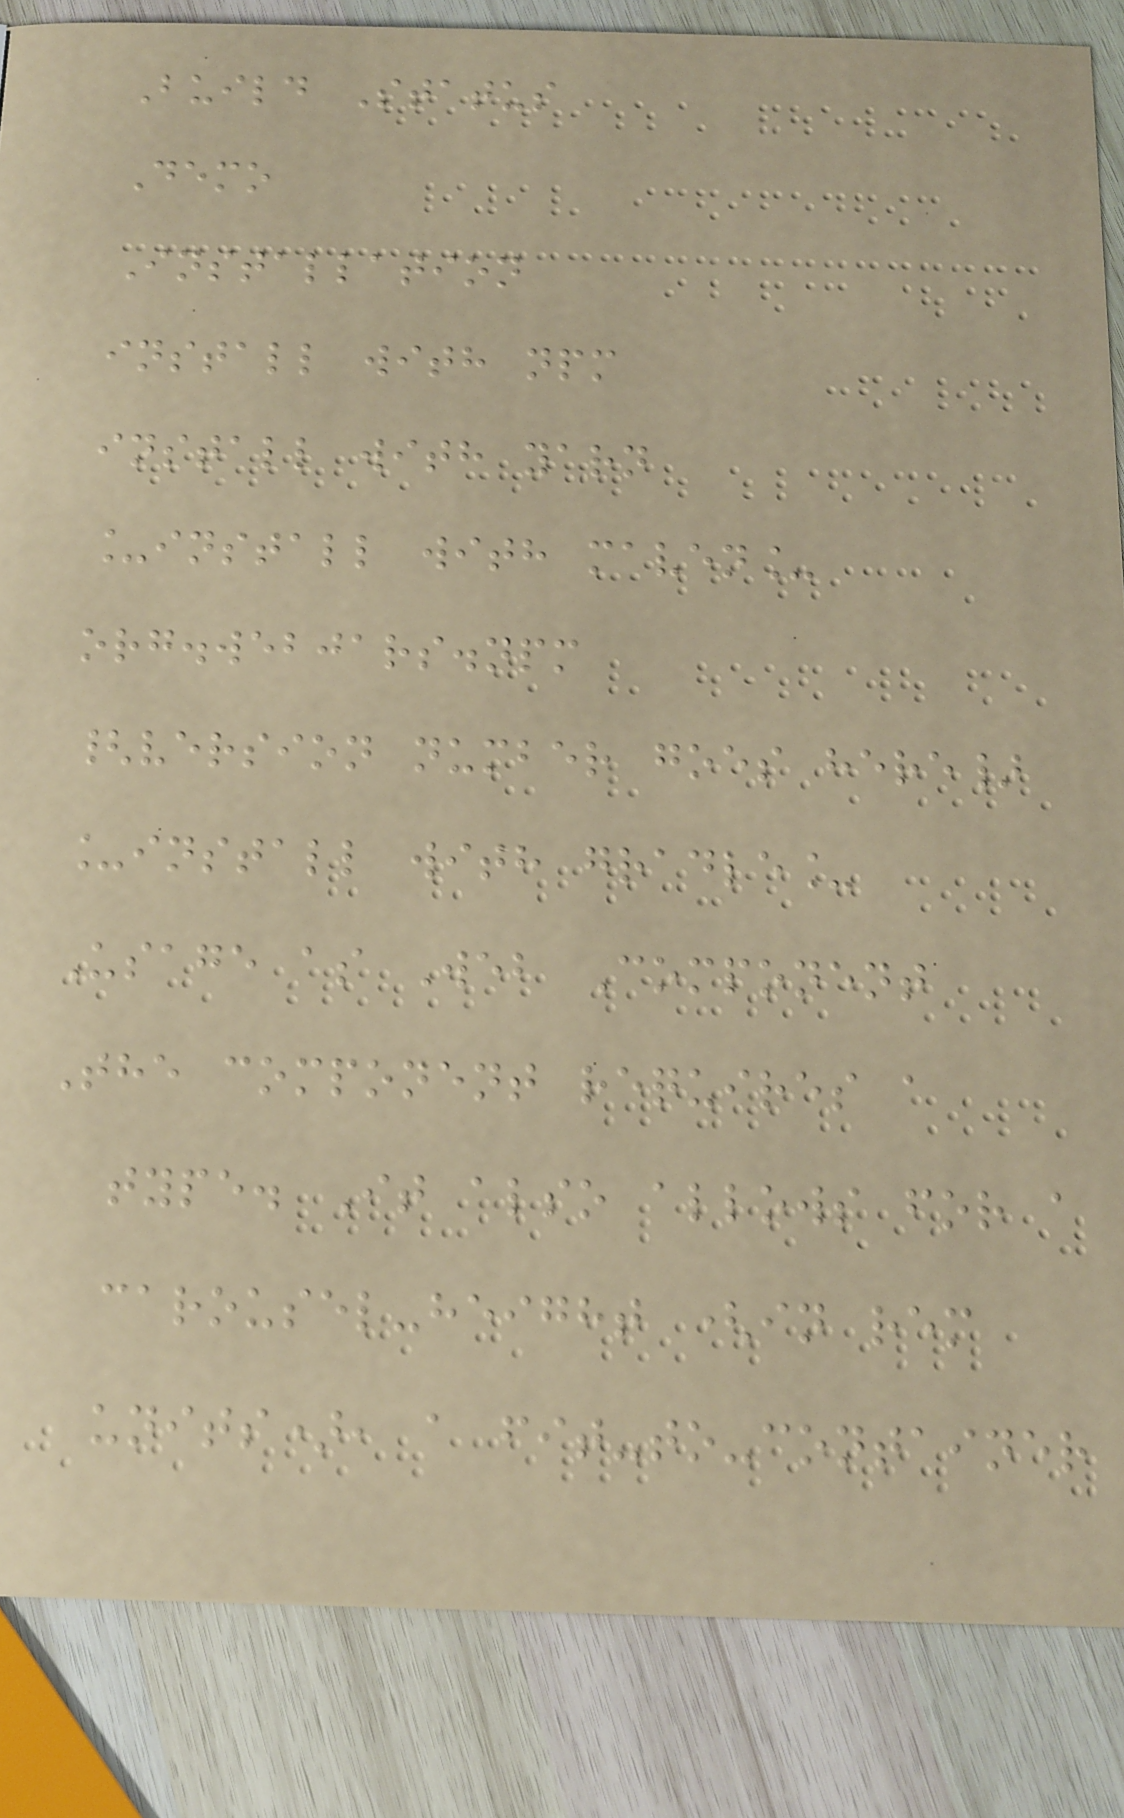Build Status
Demo
Installation
install with npm
install with yarn
_install with maven_
org.webjars.npm
{version number goes here}
_install with gradle_
Usage as Web Component
The component requires a
type. It also allows for a
carousel-height (in rem
units), a fit-to-container
